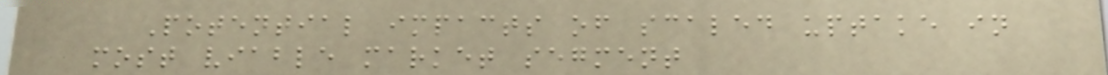Potential impacts of scaled uptake in
most viable market segment
